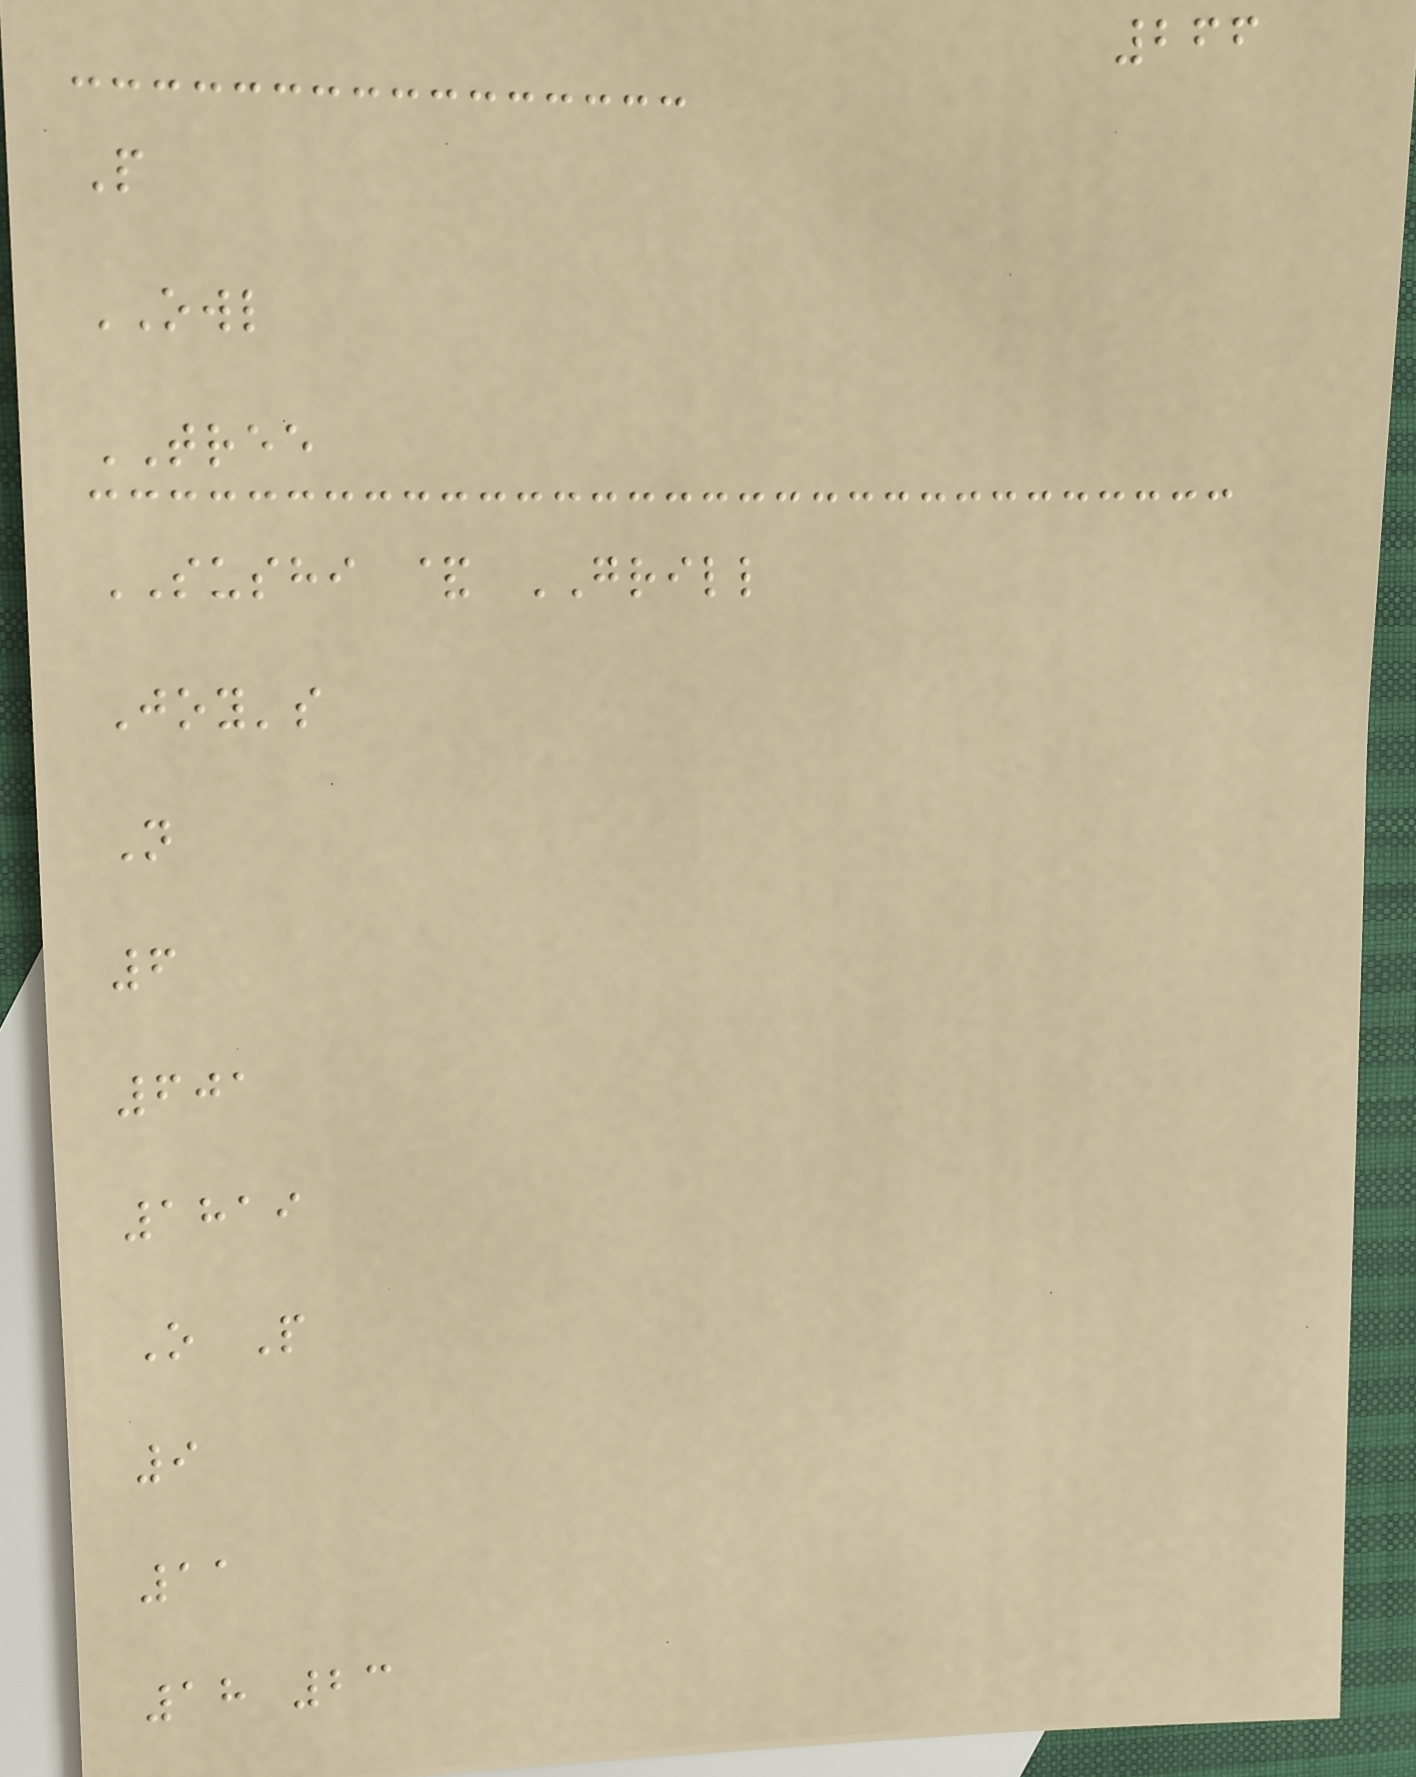266
P
OWL
TREE
SUSHI & GRILL
Joy's
N
6
601
1819
O P
9
11
18 23
